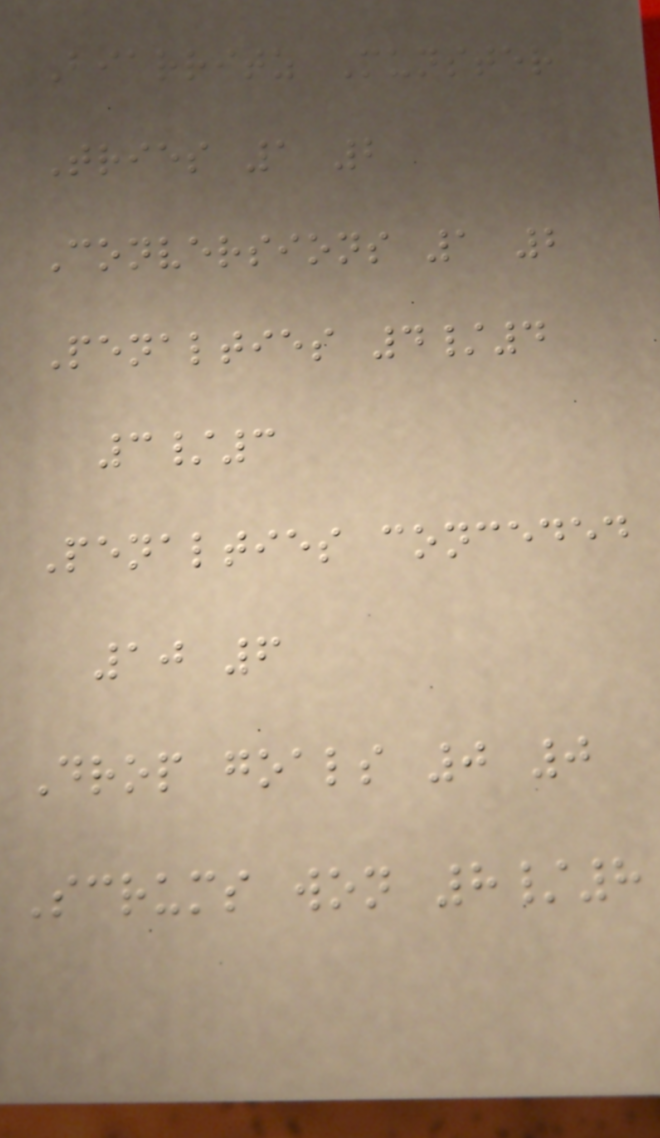Biarritz Munster
Tries 1 2
Conversions 1 2
Penalties 4/4
3/3
Penalties conceded
10 6
Drop goals 0 0
Scrums won 8/8
